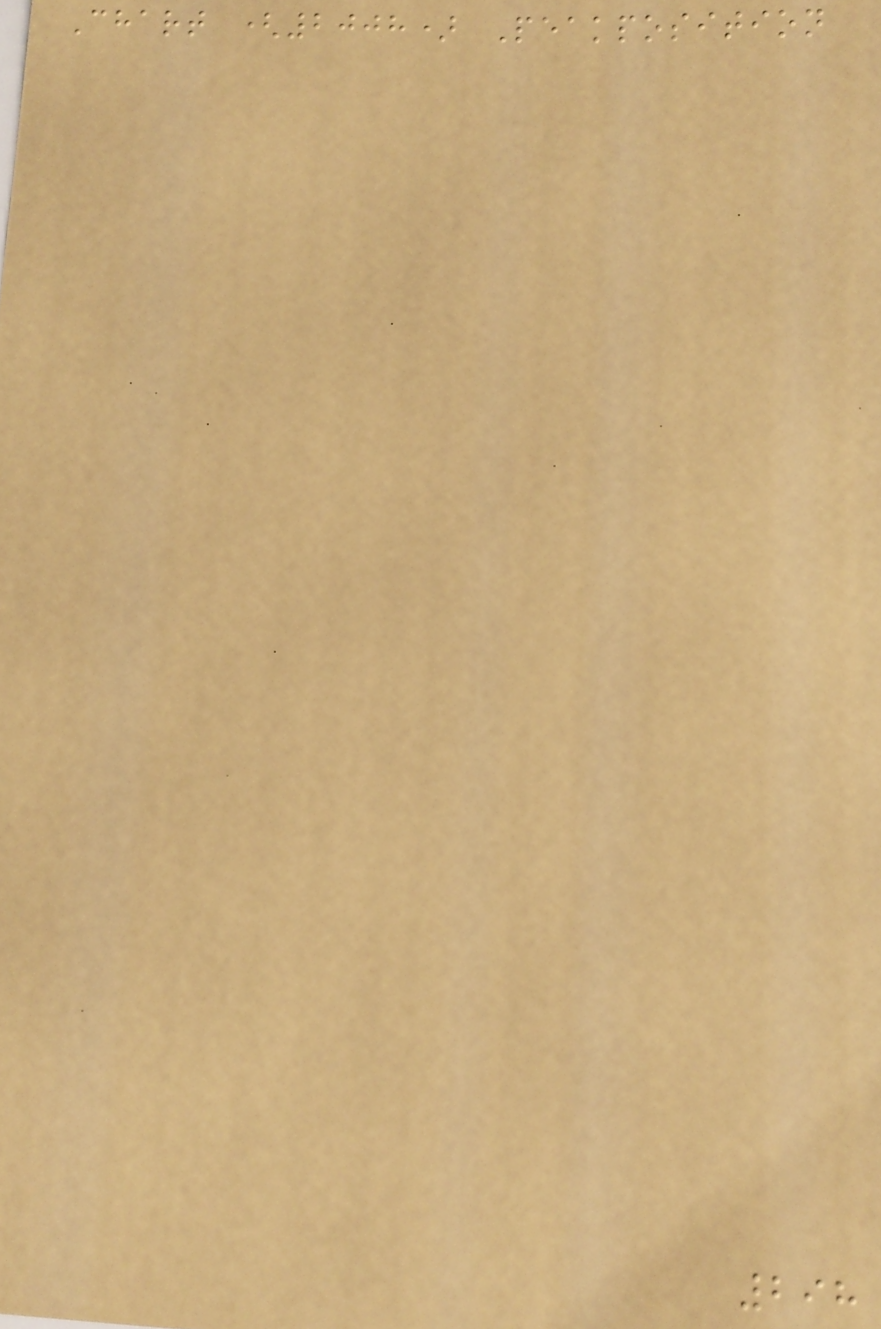Chart (2008) Peakposition
298
